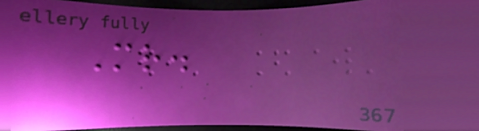Mr.
